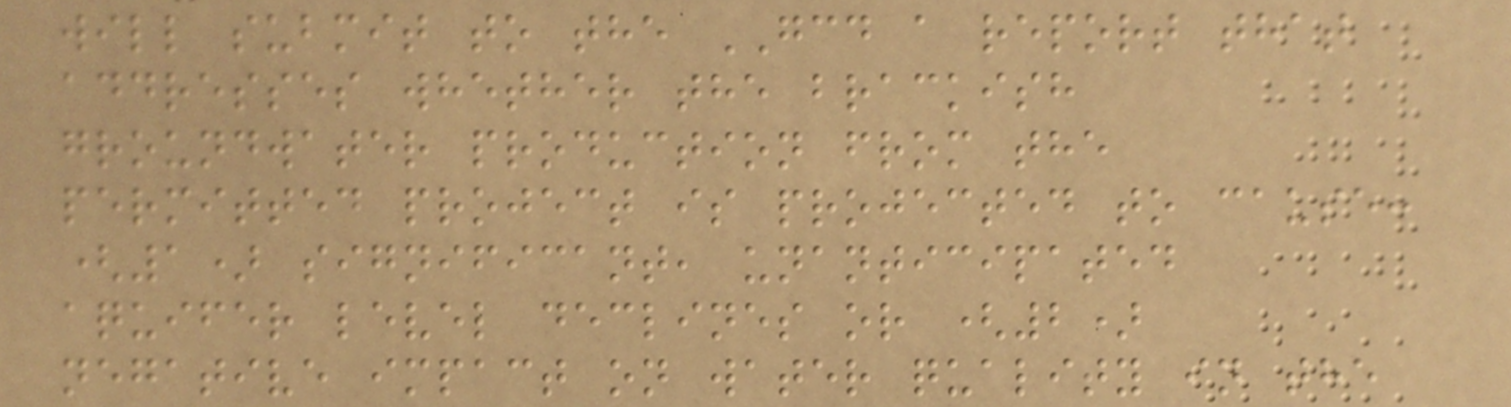will submit to the GCD a report that
addresses whether the brackish
groundwater production from the
permitted project is projected to cause:
(1) significant, unanticipated
aquifer level declines or (2)
negative impact on water quality in the
